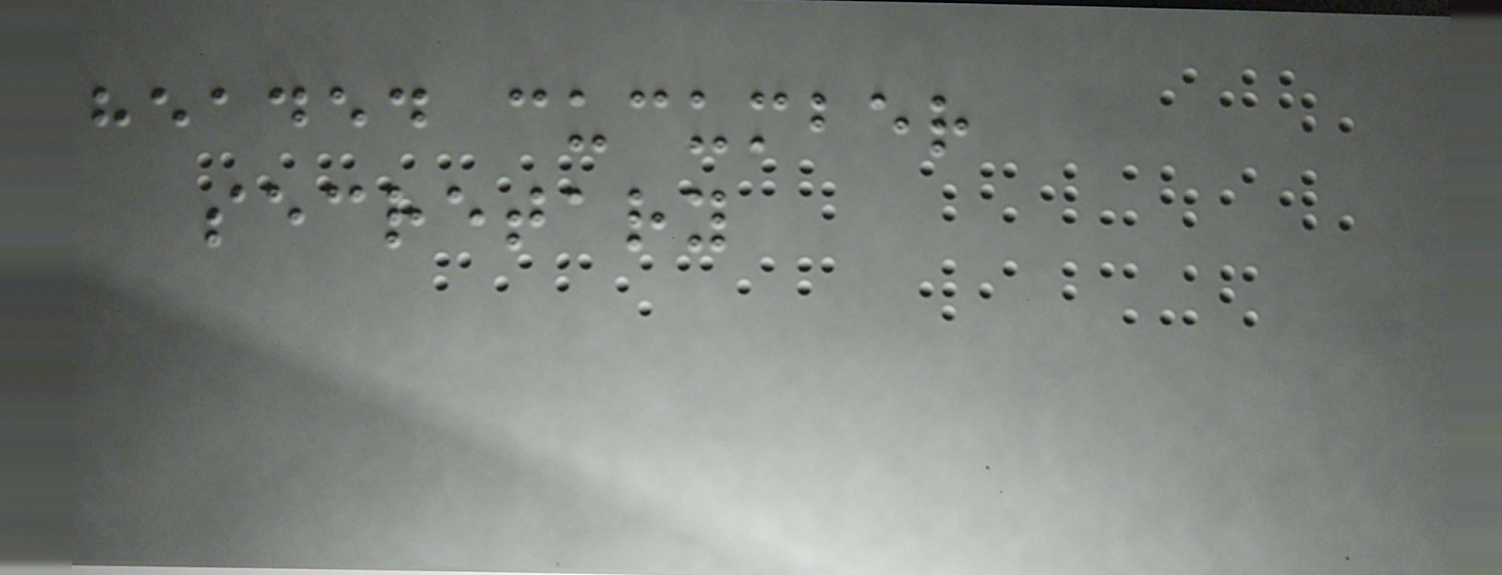headed cucumber
secretary
